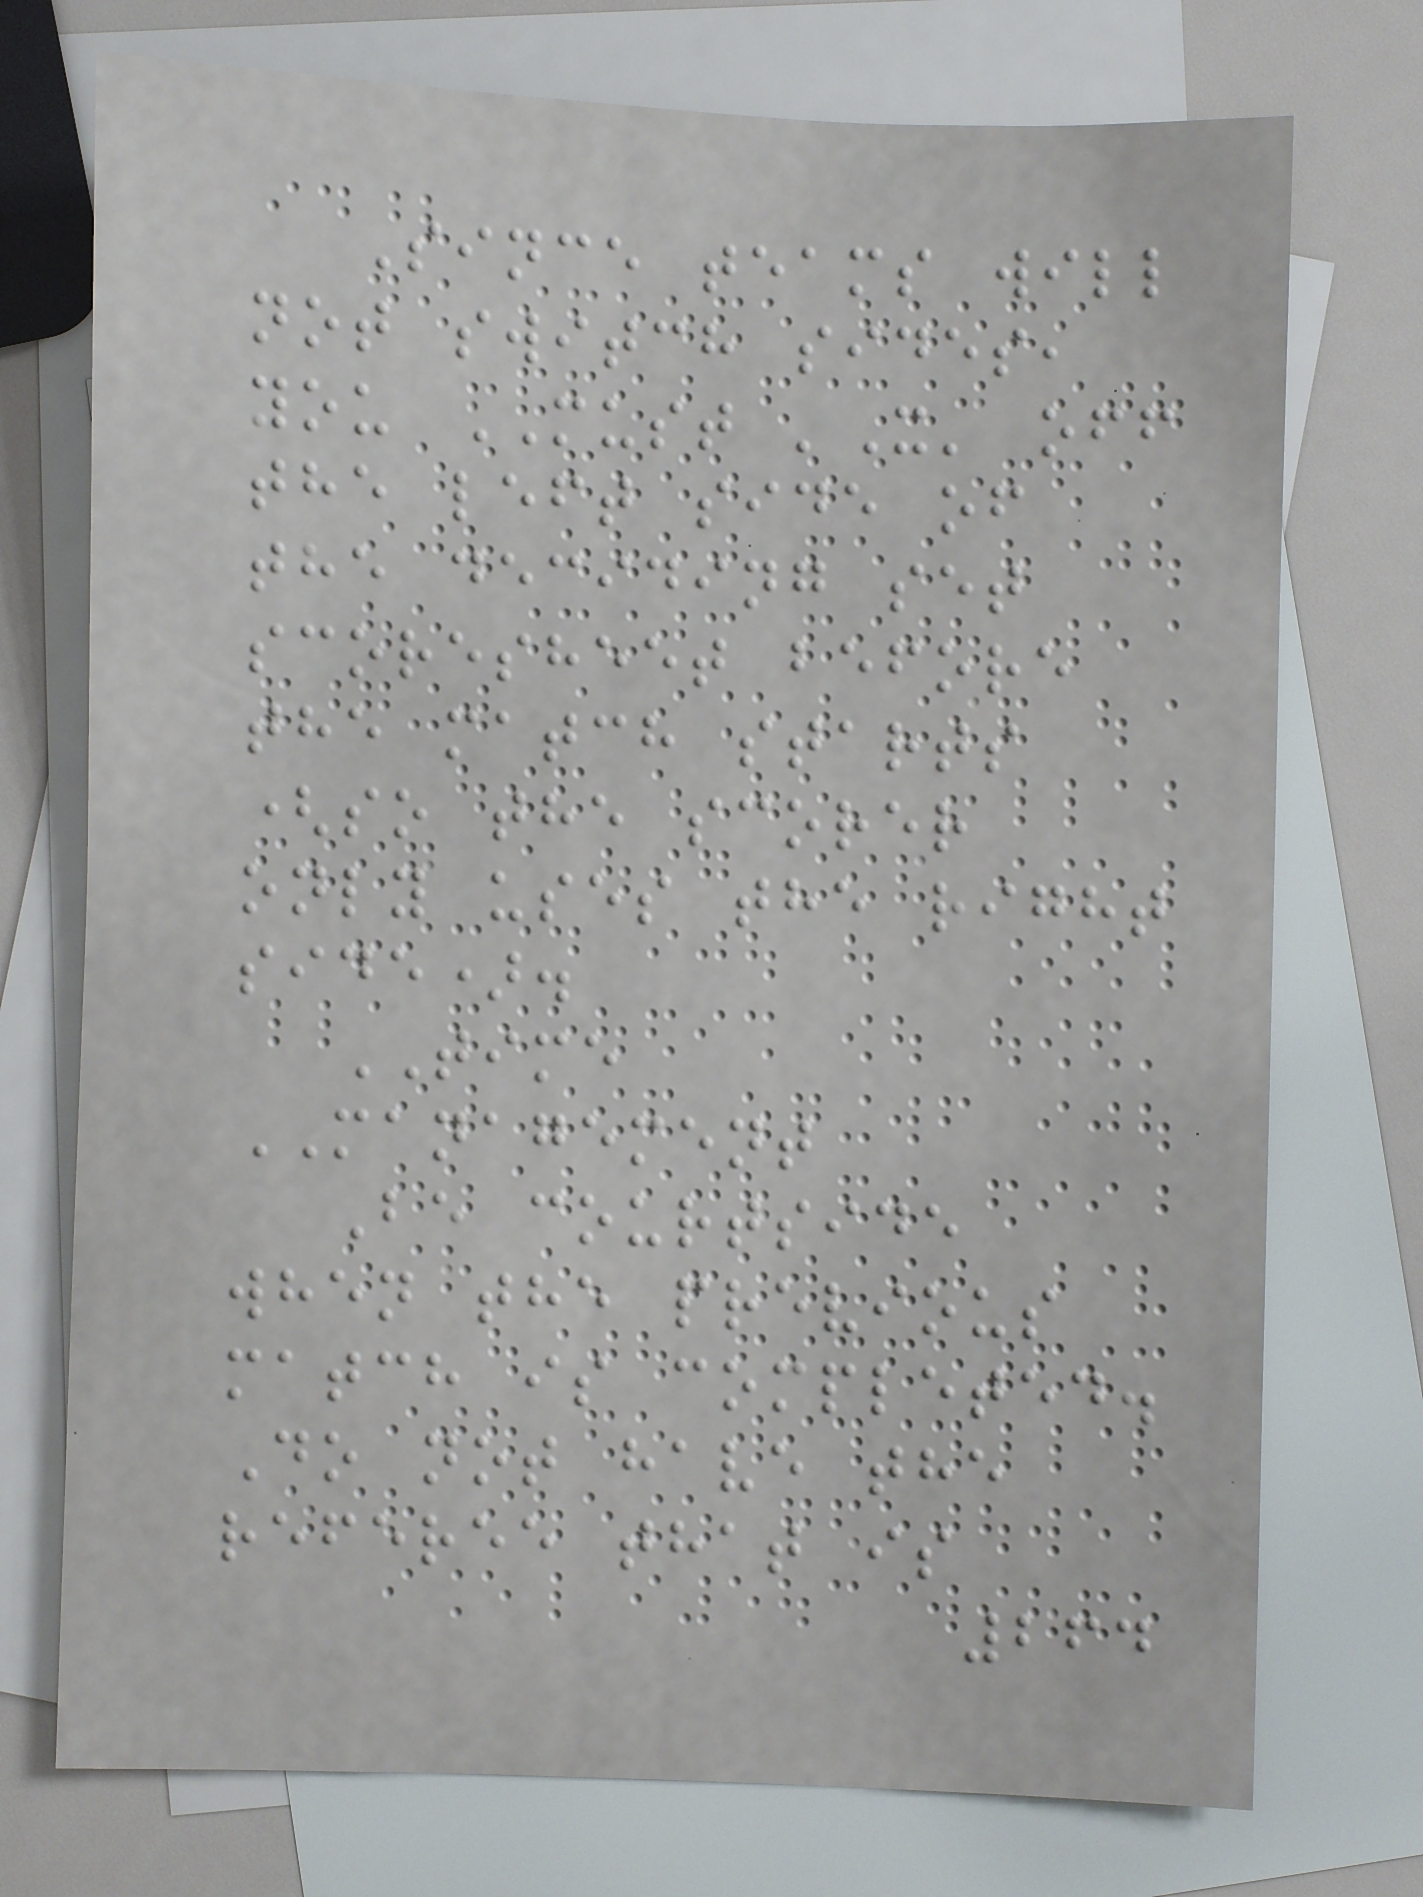Since teams will
not switch sides,
you MUST 'X' off
the left side of
the deciding set
scoresheet before
the match starts
(so the scorer
only uses the right
side).
TIME
MANAGEMENT
Be courtside
when the previous
match is completed.
Do not have the
referee that is
264
